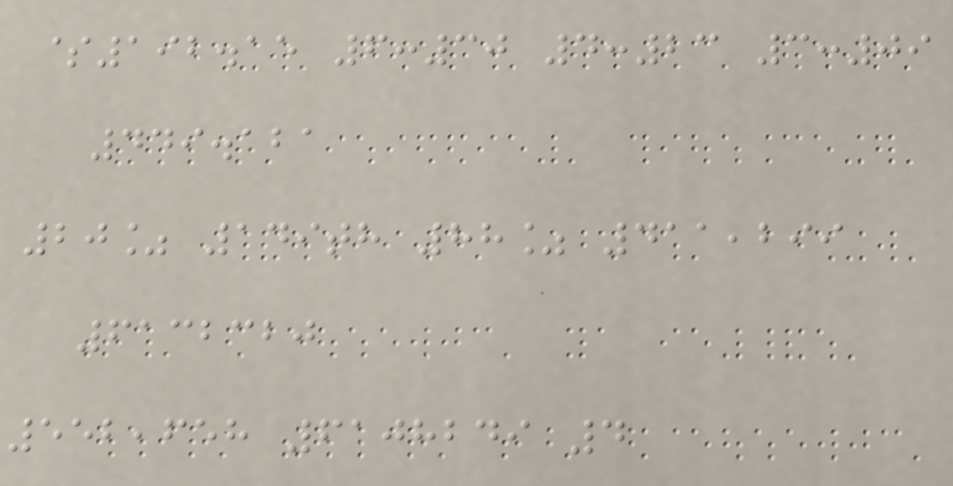$192.15 6:30 4:23 3:09
449.121
20% 149th 88% 411,299
6132320
552,658 6108249 4
